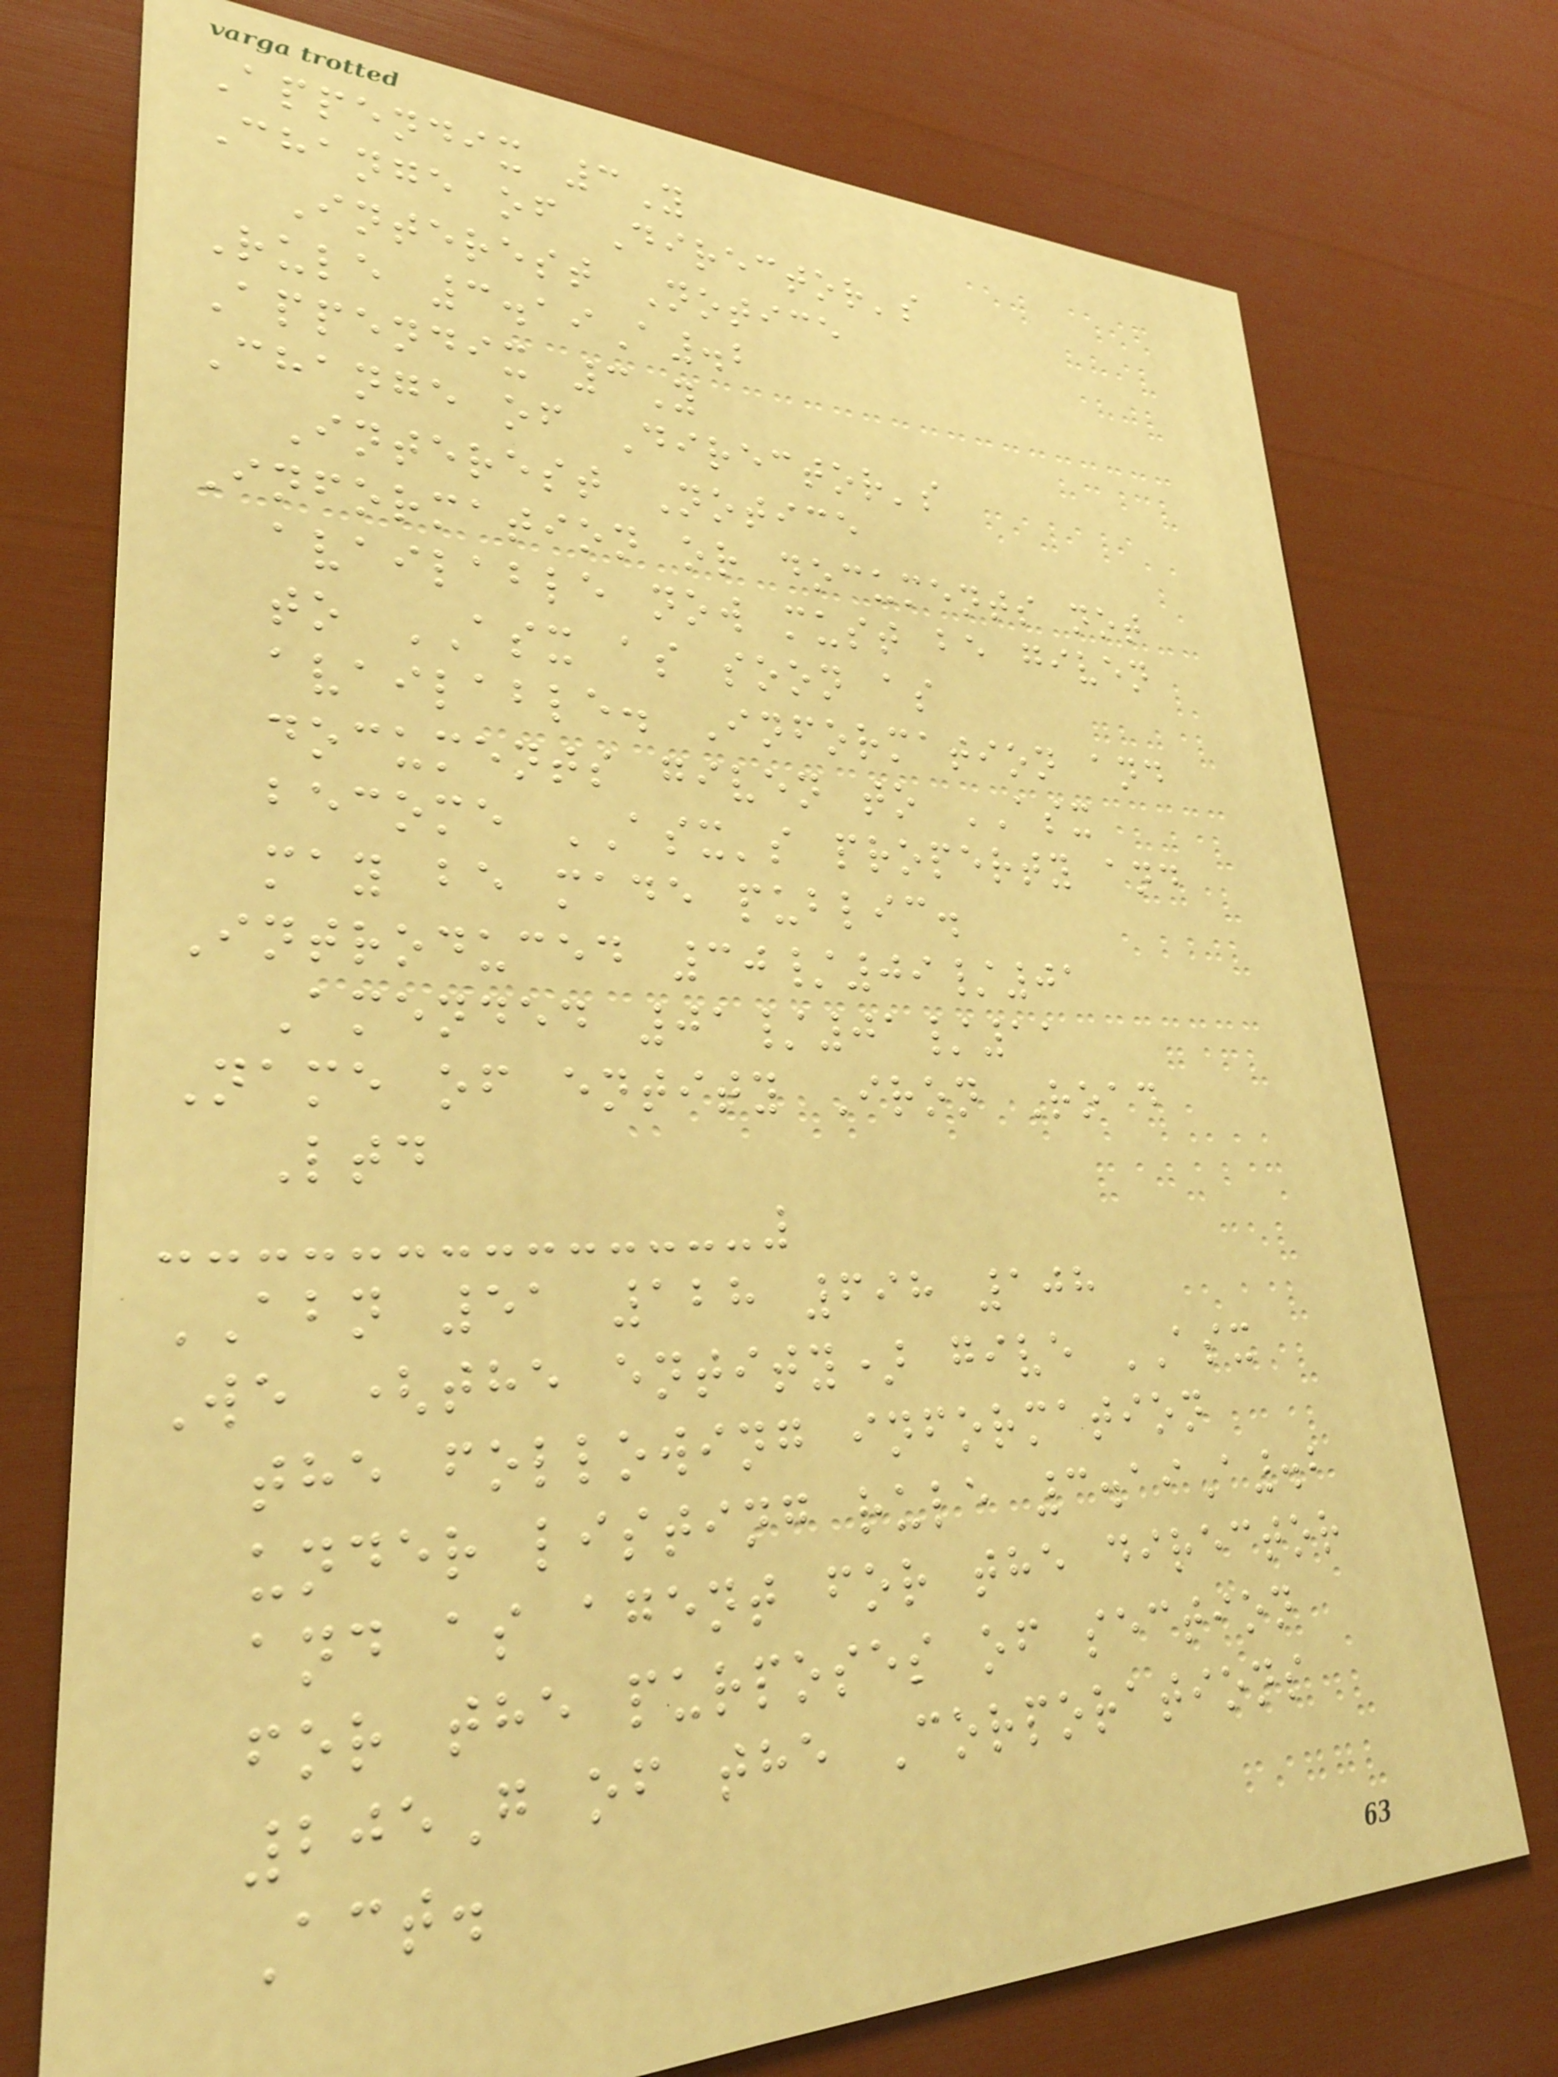Appendix 3Y
Change of Director's
Interest Notice
Rule 3.19A.2
Appendix 3Y
Change of Director's
Interest Notice
Information or documents not
available now must be given
to ASX as soon as
available. Information and
documents given to ASX
become ASX's property and
may be made public.
Introduced 30/09/01
Amended 01/01/11
Name of entity Iron Road
Ltd
ABN 51 128 698 108
We (the entity) give ASX
the following information
under listing rule 3.19A.2
and as agent for the director
for the purposes of section
205G of the Corporations
Act.
